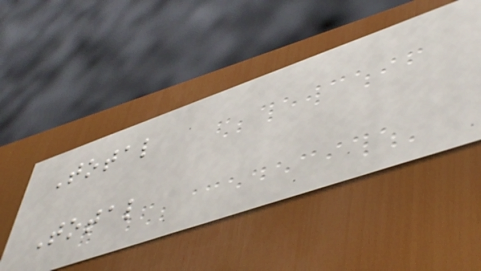Total
Total
